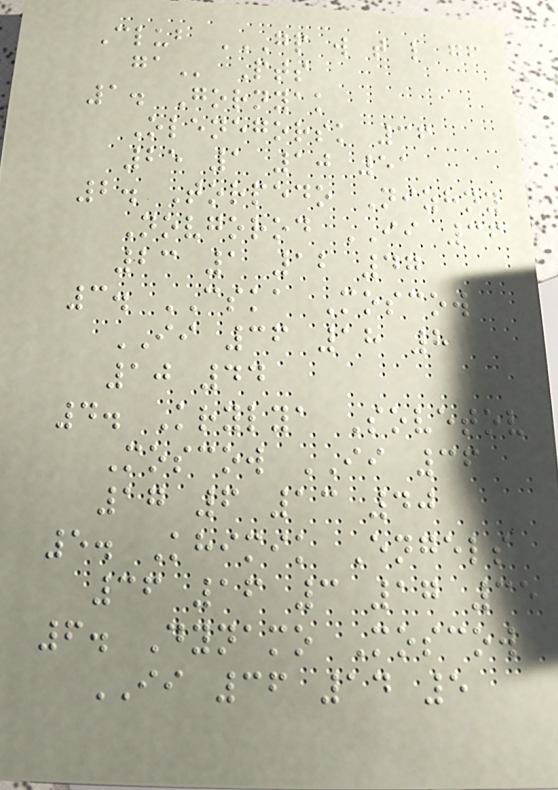Club GP W T L GF
GA Pts
1. Gornyak
Olenegorsk 36
25 1 10 51
2. Torpedo Nizhny
Novgorod II 36
23 1 12 47
3. CSKA Moscow
II 36 18 8
10 44
4. Krylya Sovetov
Moscow II 36
17 6 13 40
5. Khimik Engels
36 16 3 17 35
6. Dynamo Moscow
II 36 14 5
